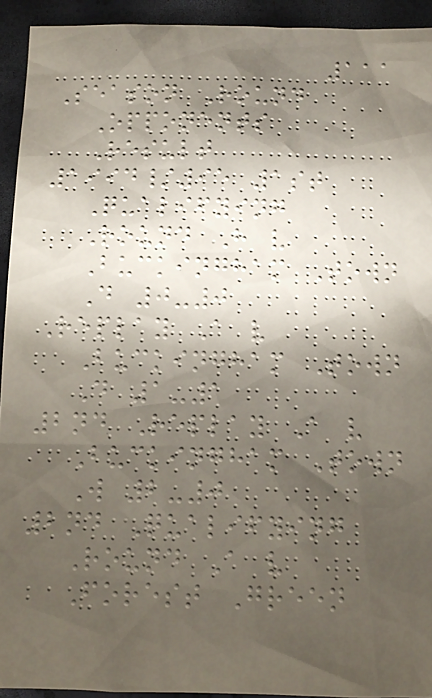111
Season Round
Opponents
Result
1994/95 1st
Qualifying
Round H v
Buckingham Town
D 0-0
Replay A v
Buckingham Town
D 1-1
2nd Replay A v
Buckingham Town
W 2-0
2nd Qualifying
Round A v
Forest Green
